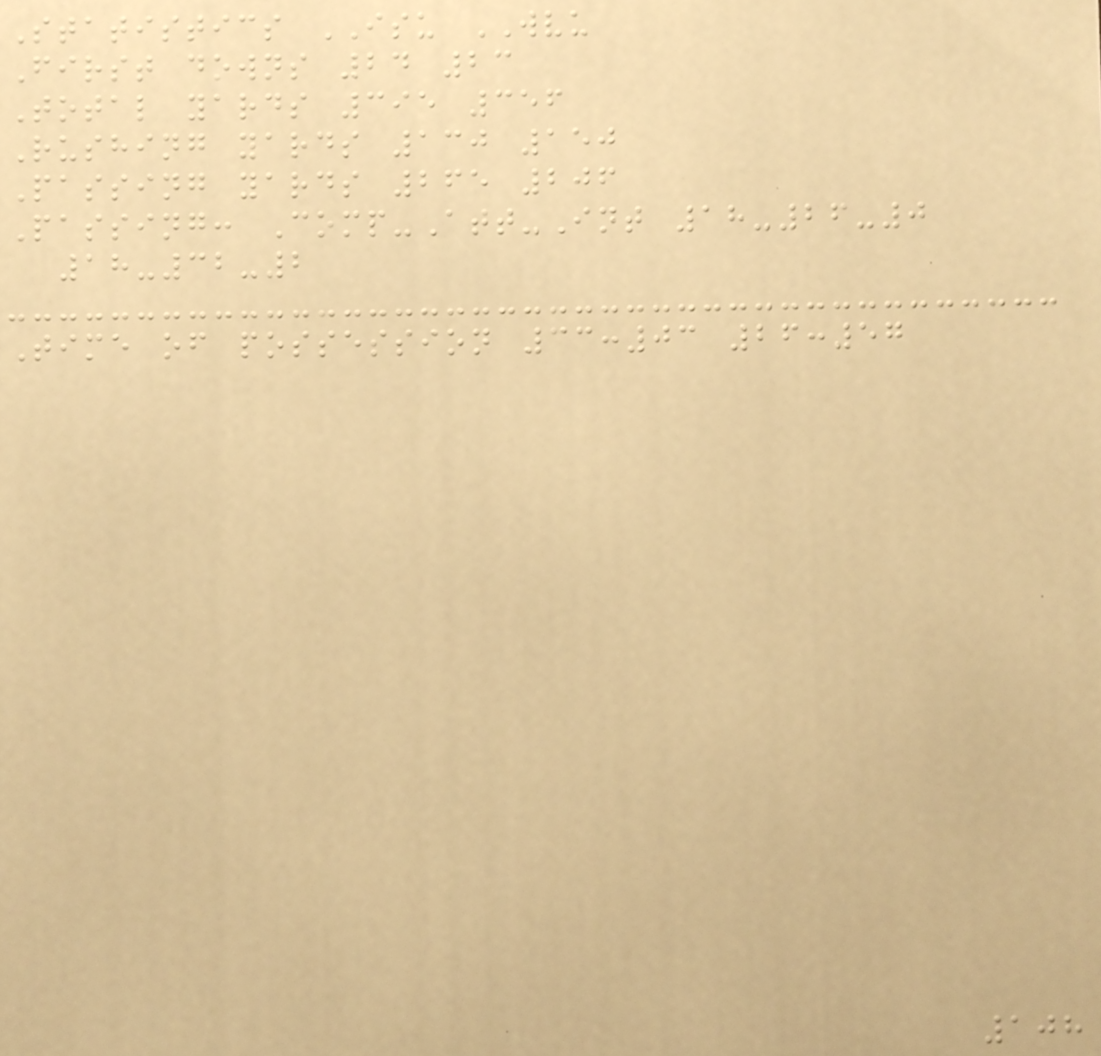Statistics ISU WVU
First downs 24 23
Total yards 395 356
Rushing yards 130 150
Passing yards 265 206
Passing: Comp-Att-Int 18-26-0
18-32-2
Time of possession 33:03 26:57
108
